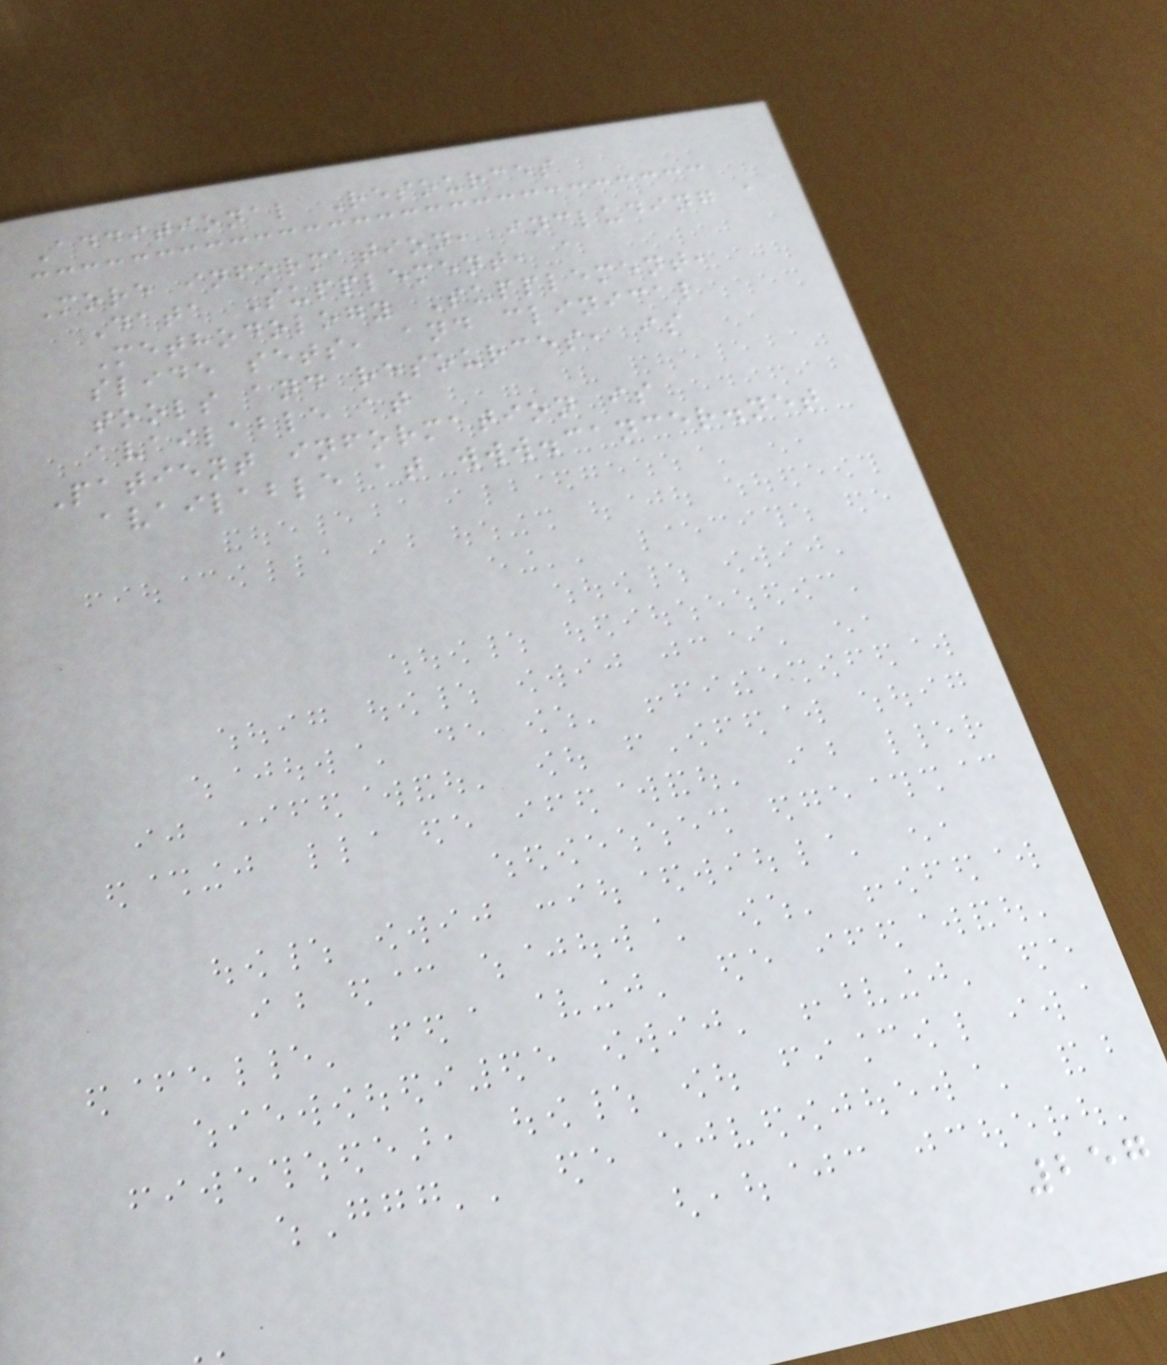Additional Resources
More information, including a
Data Supplement, a
Methodology Supplement,
slide sets, and clinical
tools and resources, is
available at
Patient information is
available at www.cancer.net
257
